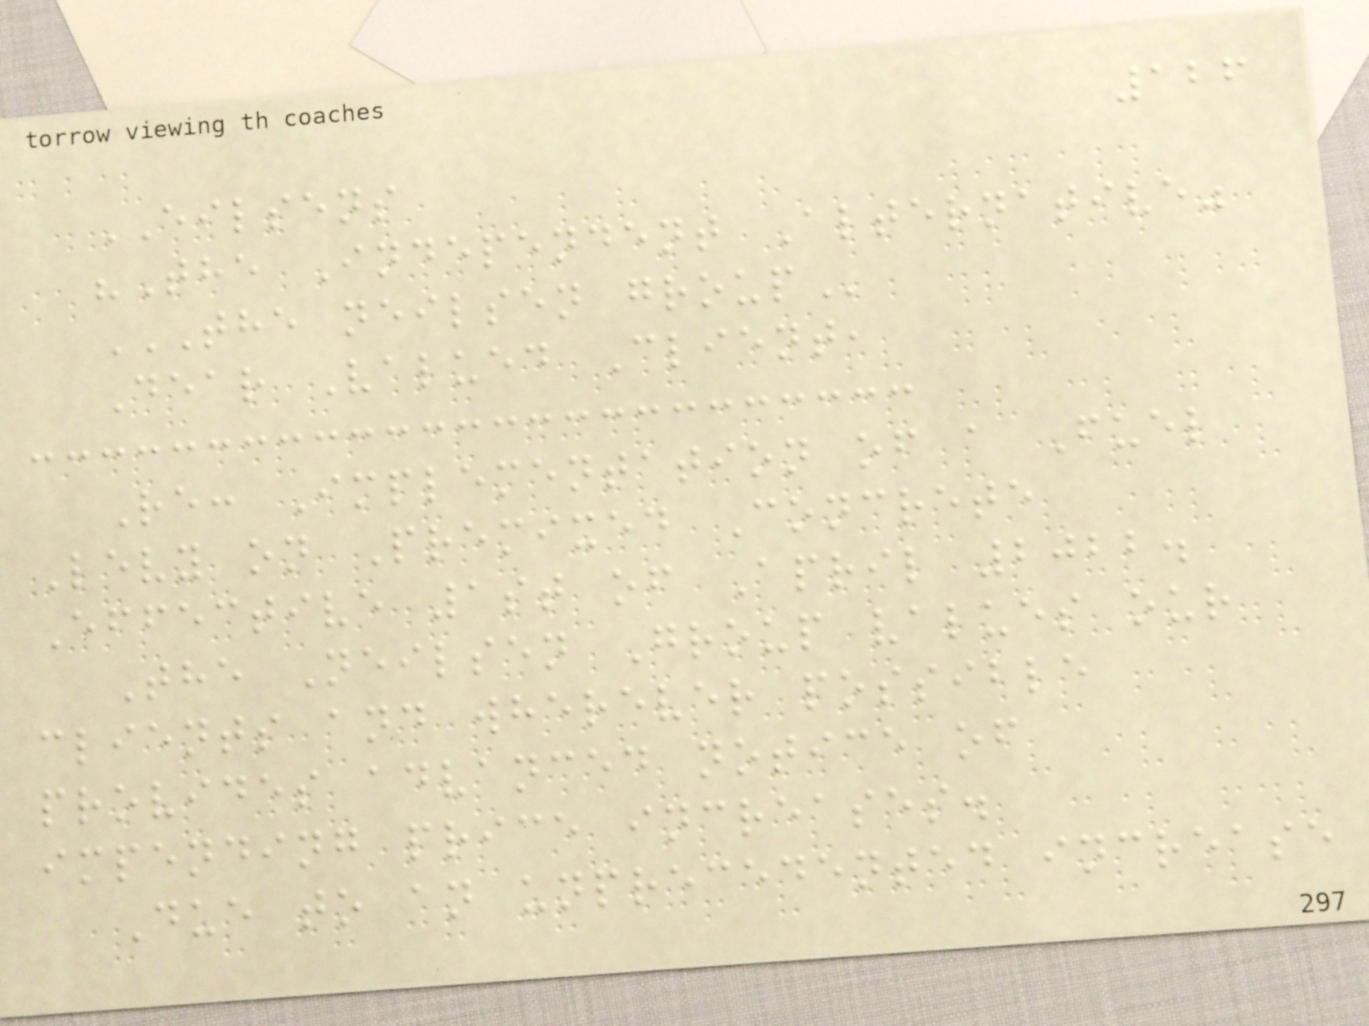126
EILSENS
"The Independent Alternative"
THE NEILSEN GROUP
Dear Valued Client,
Re: Implementation of a Fuel
Levy on Premixed Concrete
Effective 1st of April 2022.
The Neilsen Group values our
clients and wherever possible
provides advanced notice of
impending price increases.
Due to an unprecedented increase
